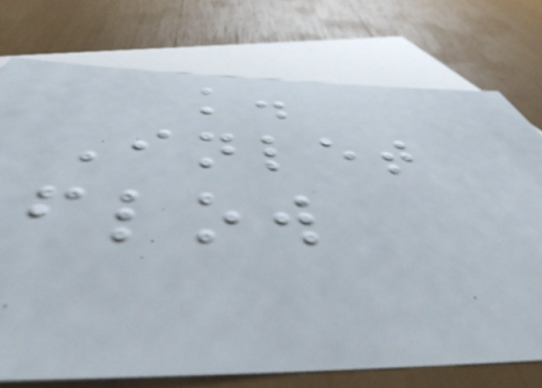k.
Inlet
flow
